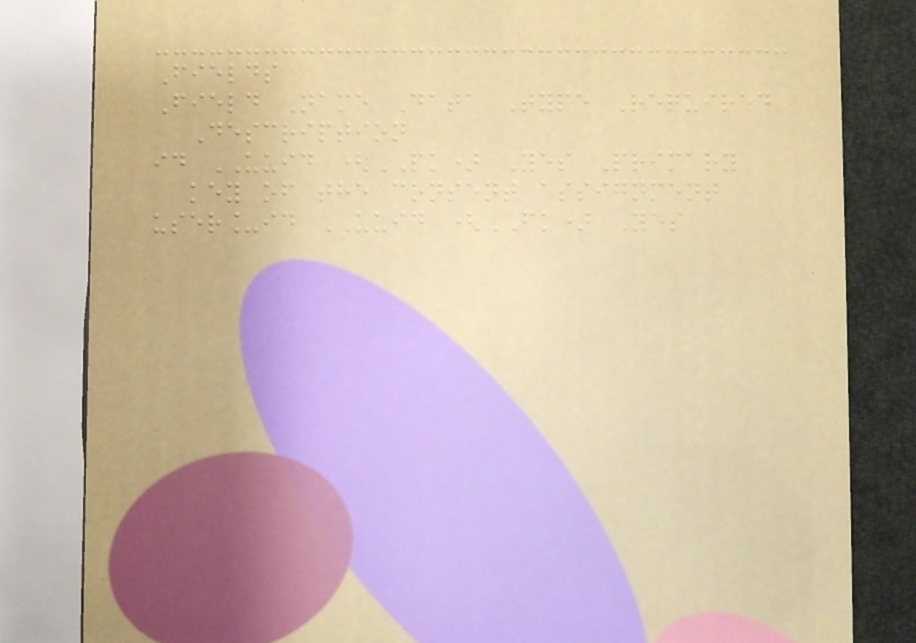Fields
Field Name Data Type Required
Description
id UUID (PK) Yes Primary
key of the consent assignment
user_id UUID (FK) Yes
